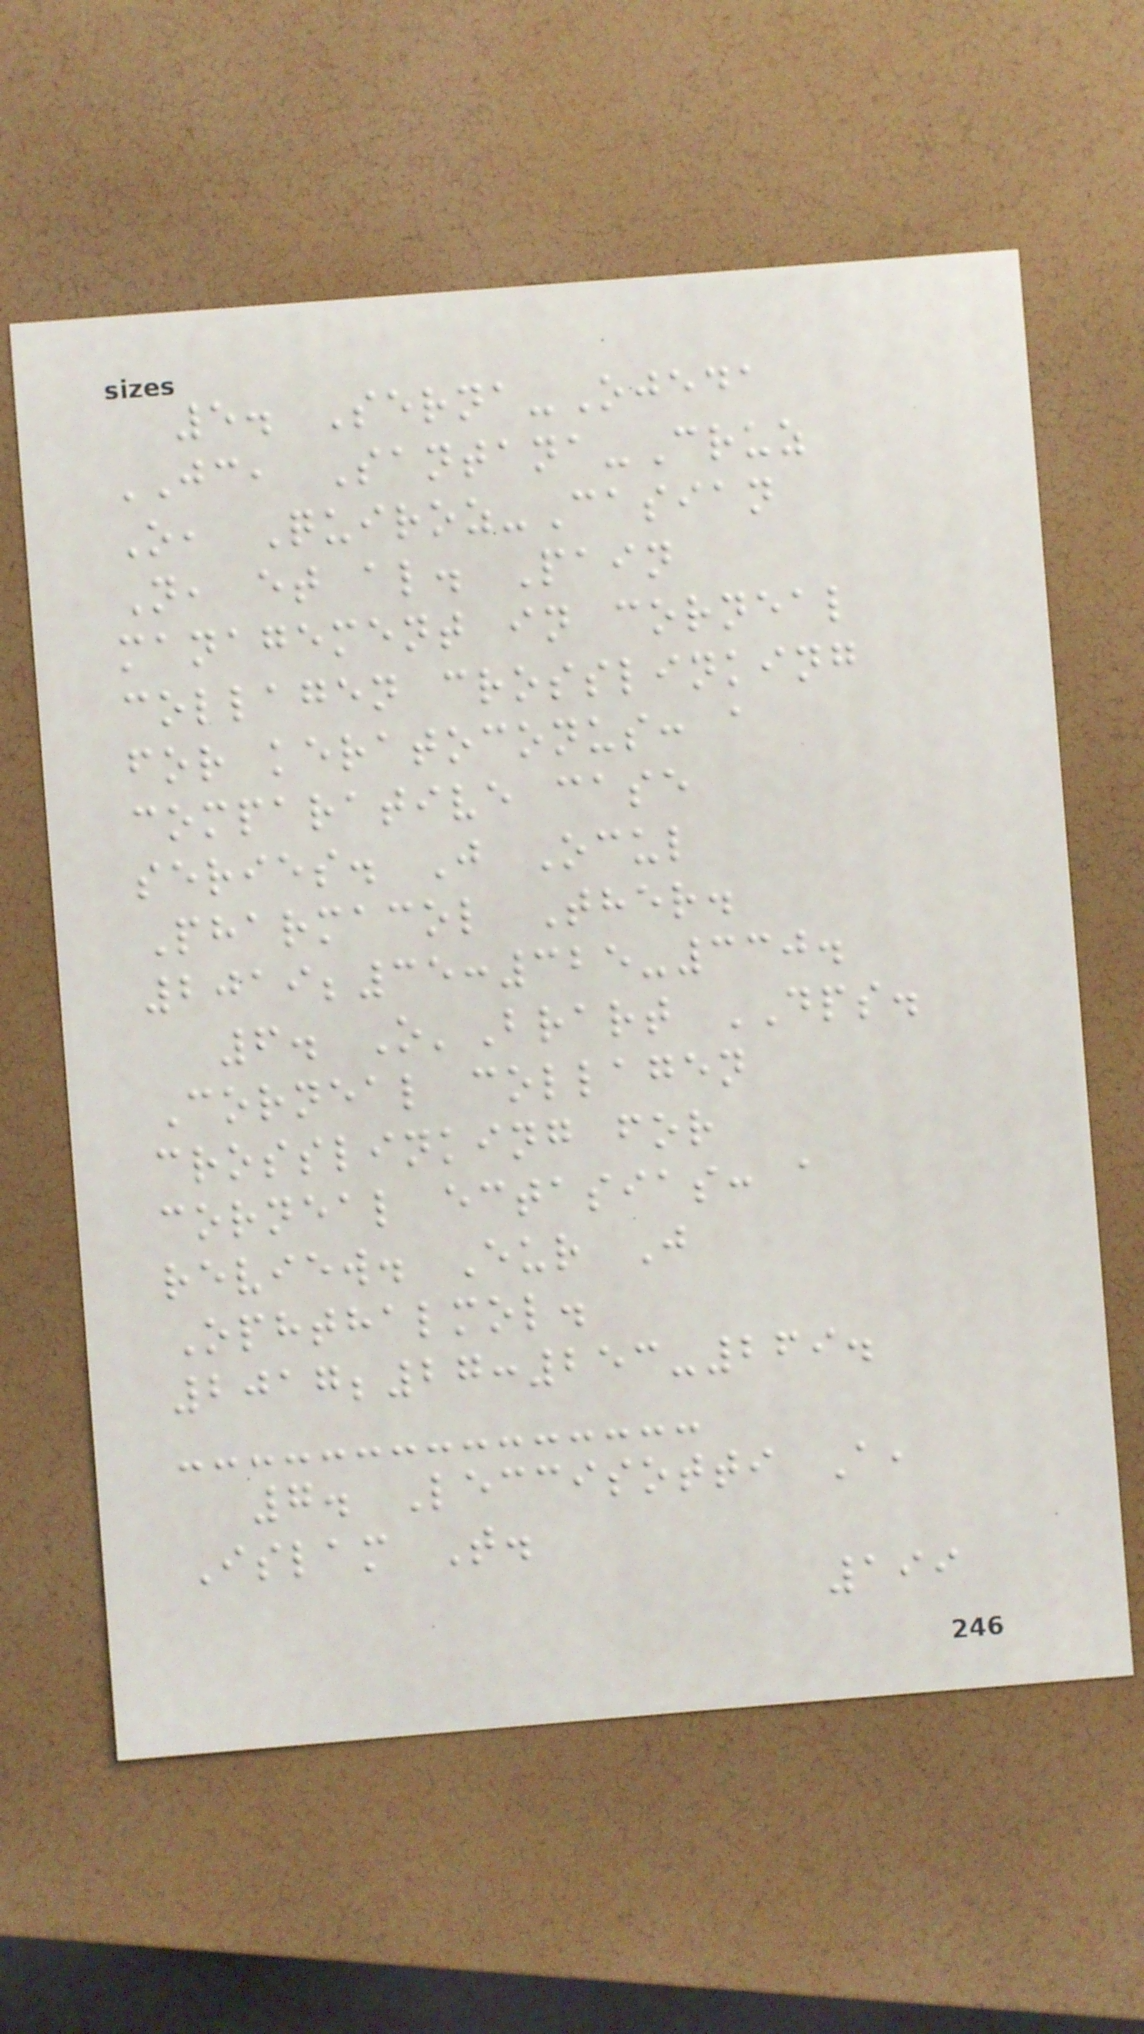5. Serna-Ojeda
JC, Santana-Cruz
O, Quiroz-Casian
N, et al. Pain
management in corneal
collagen crosslinking
for keratoconus: a
comparative case
series. J Ocul
Pharmacol Ther.
2019;35:325-330.
6. O'Brart DPS.
Corneal collagen
crosslinking for
corneal ectasias: a
review. Eur J
Ophthalmol.
2017;27:253-269.
7. Leccisotti A,
Islam T.
199
